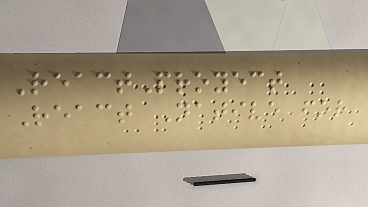ReactProyect
React Native for
